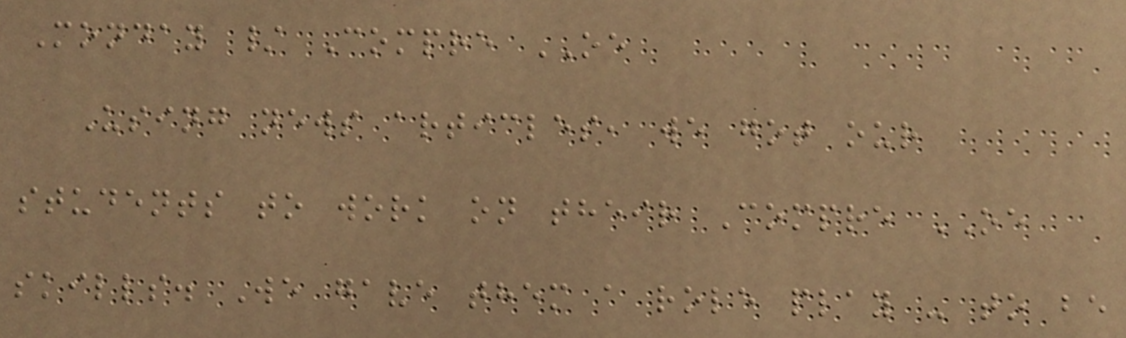Monday / Compre OE
Using news articles, we got our
students to work on their Compre OE
skills. We gave them a role play - to be
